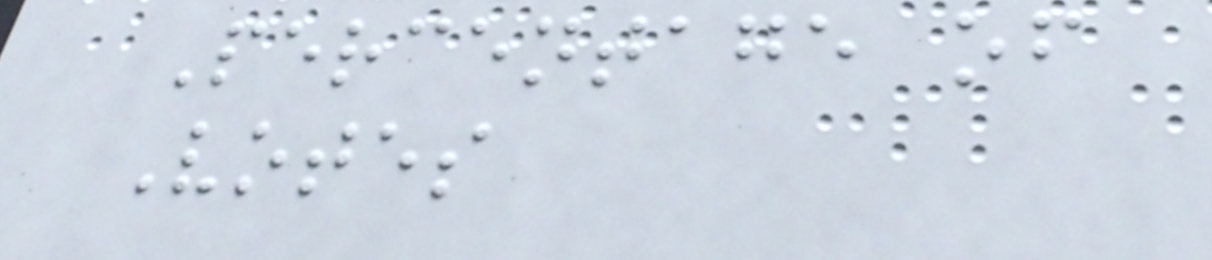Percentage of
Votes
